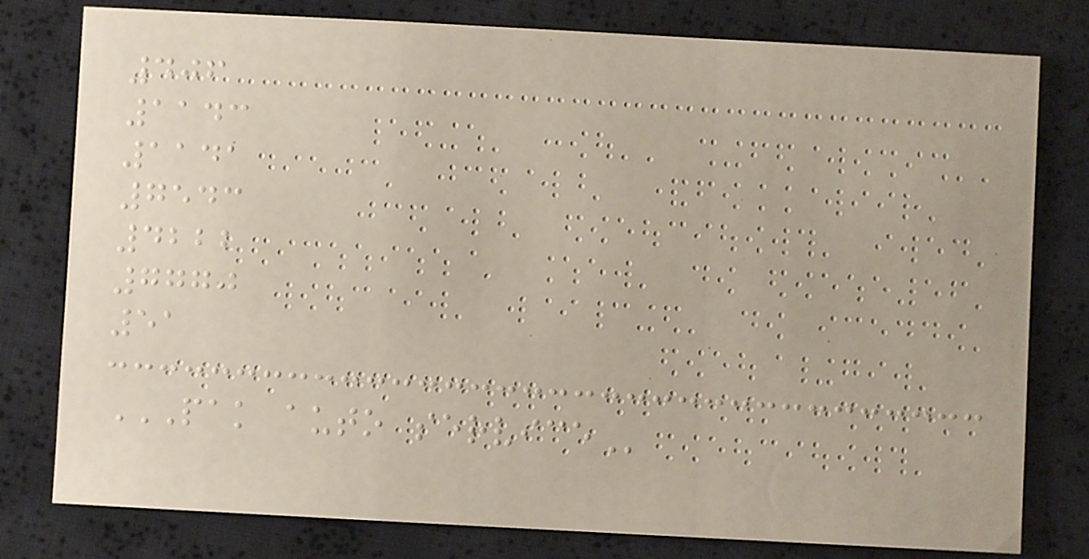406
1143
1141
7543
4222
7770
51
PAK AUTO SERVICE
